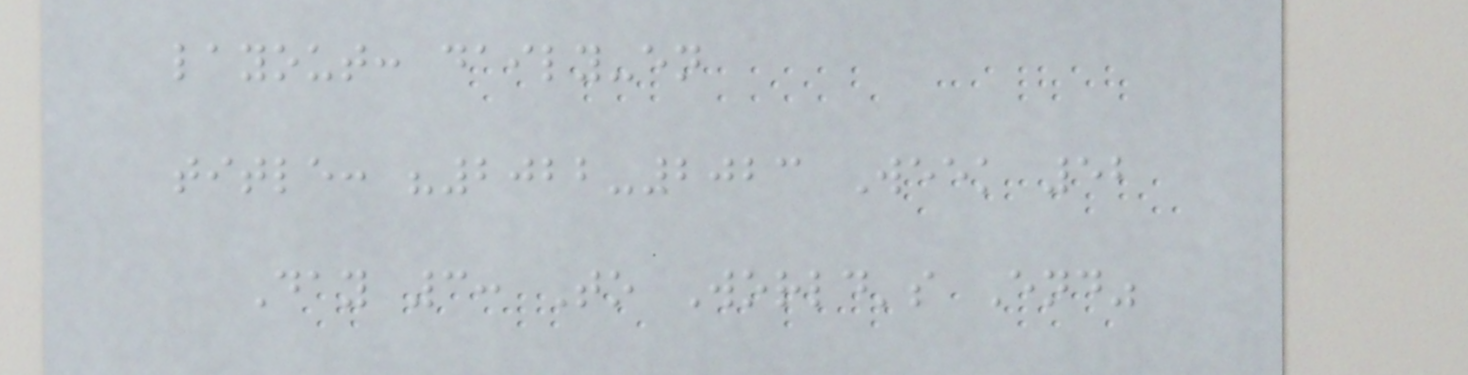layout: daily-en
title: "2022-2023 Week 52
Day 3: To World's End"
